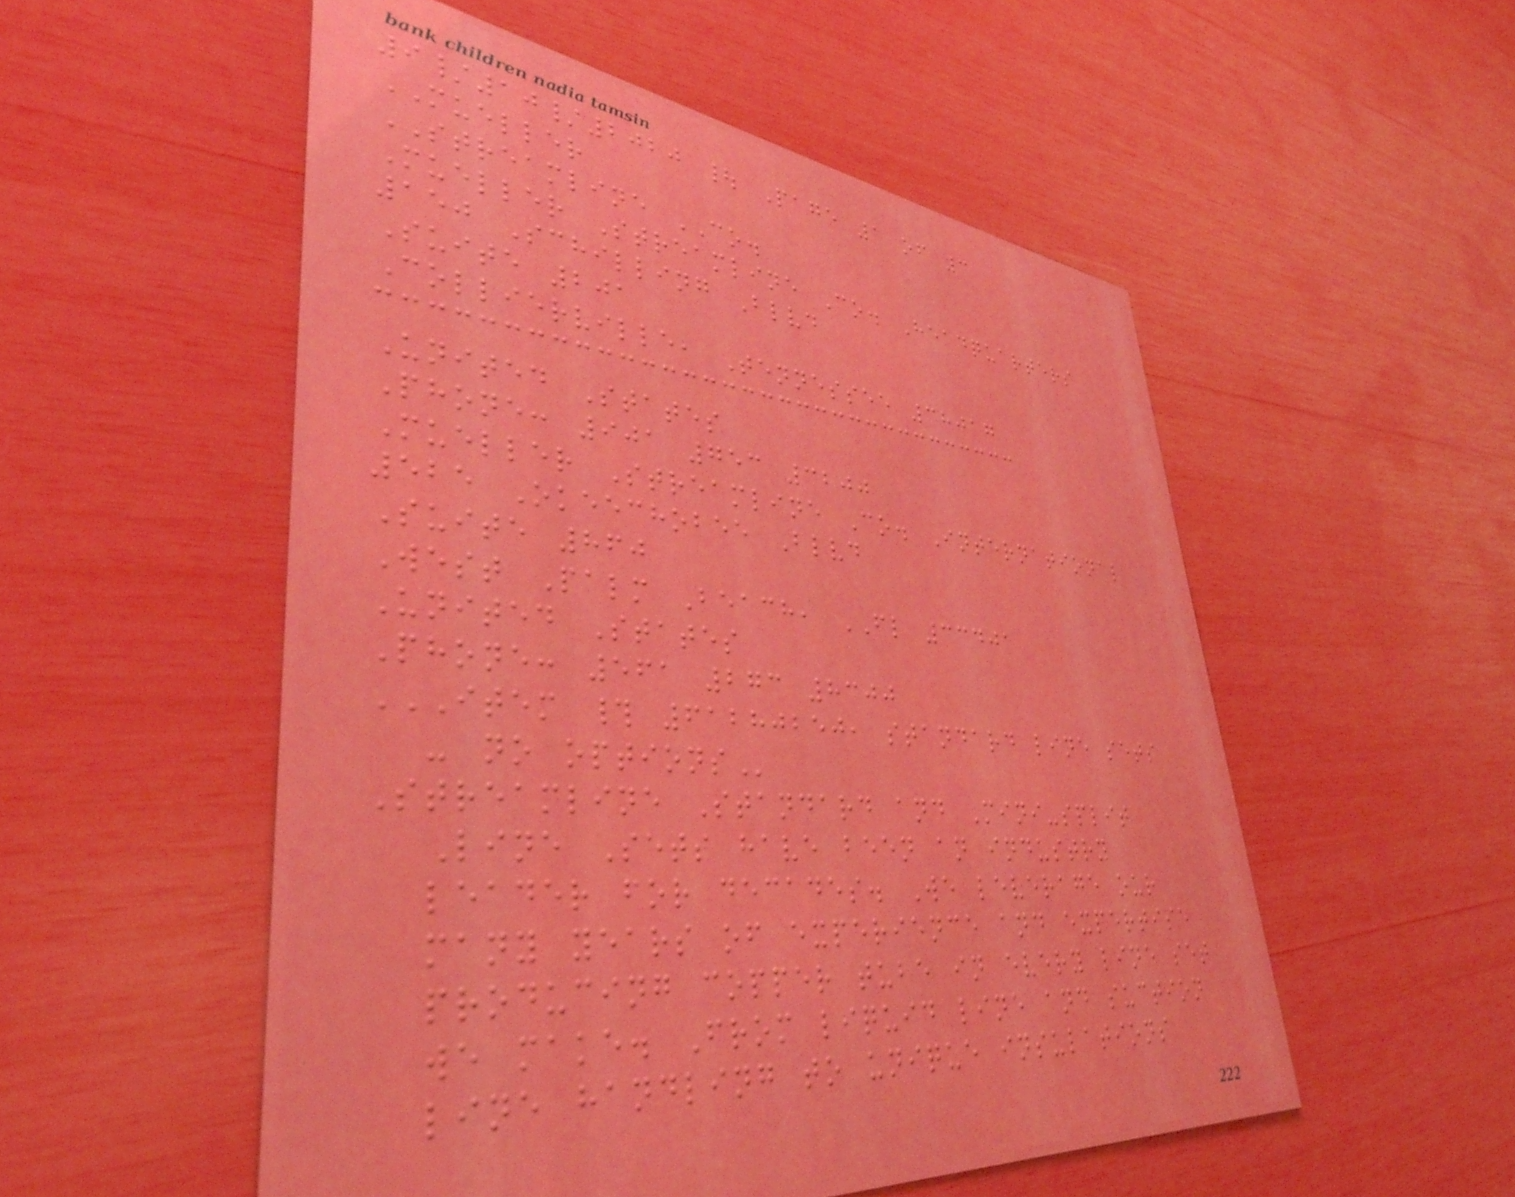9/10/2020 | Page 1 of 3
MUELLER
STREAMLINE CO.
Mueller Streamline Co. Headquarters
150 Schilling Blvd
Suite 201
Collierville, Tennessee 38017
United States
Phone: 901 753 3200
Mueller Streamline Co. International
525 Okeechobee Blvd
Suite 860
West Palm Beach, FL 33401
United States
Phone: 561 273 8300
ITEM # 61280250, STANDARD LINE SETS
- NO OPTIONS
Streamline Standard and Mini-split
Line Sets have been an industry
leader for decades. We leverage our
many years of experience and expertise
producing copper tube in every line set
we make. From liquid line and suction
line handling to unique insulations
